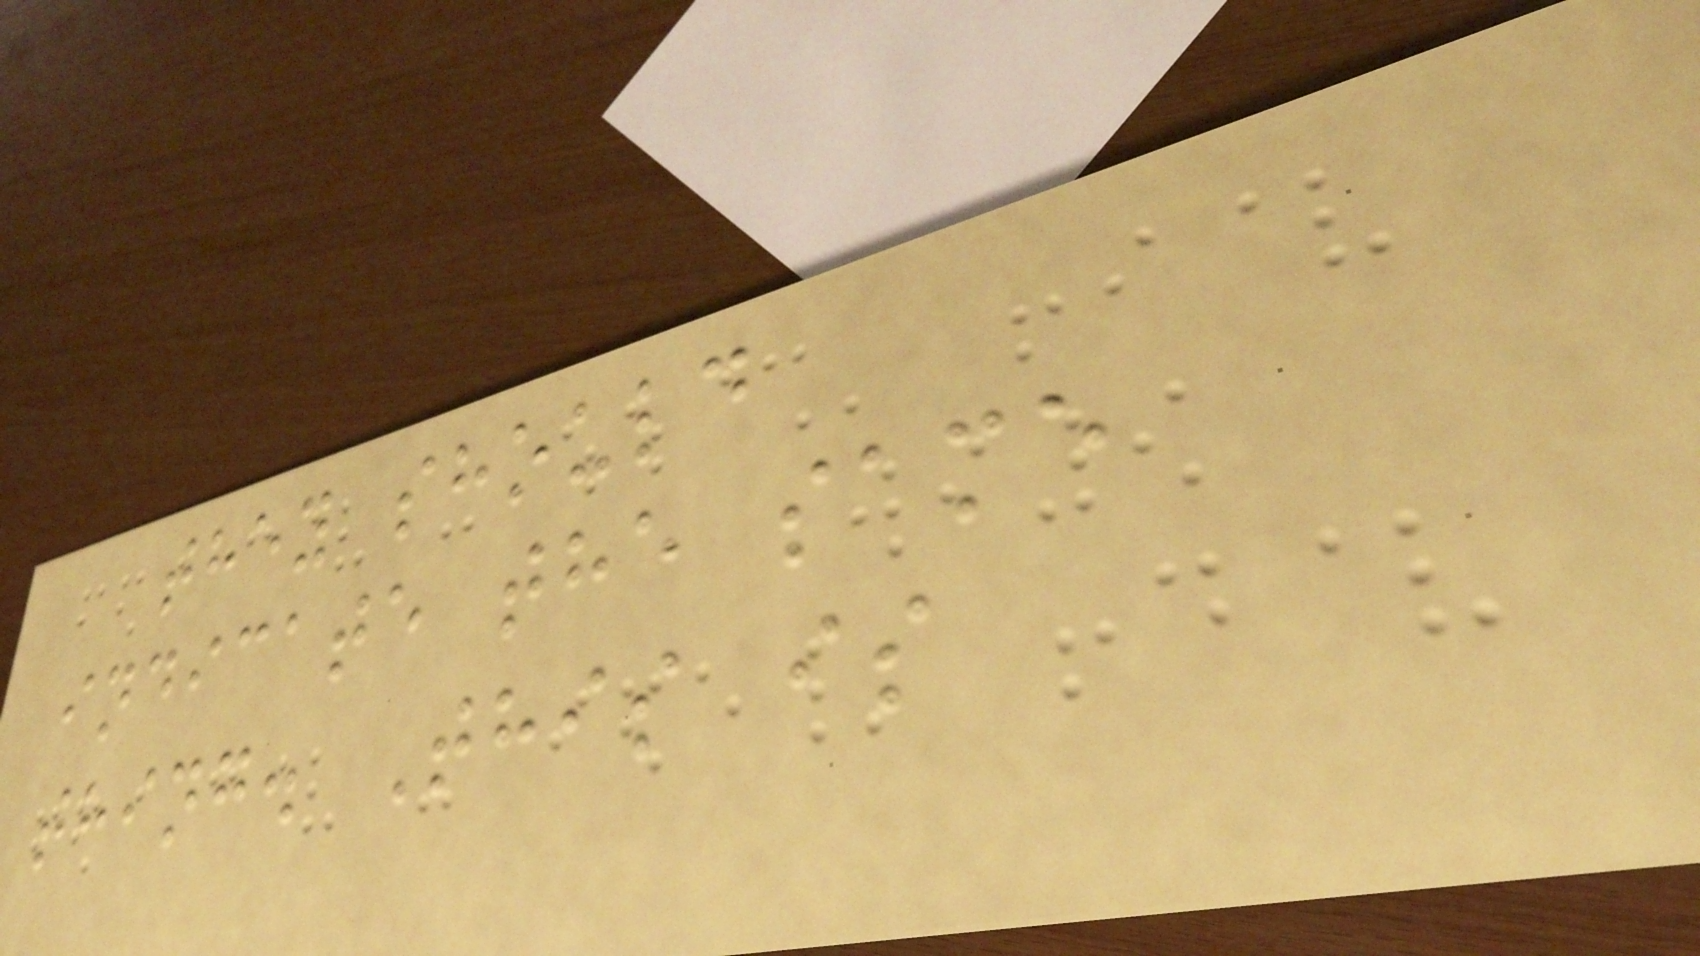they should
indicate the same
thing. This is
